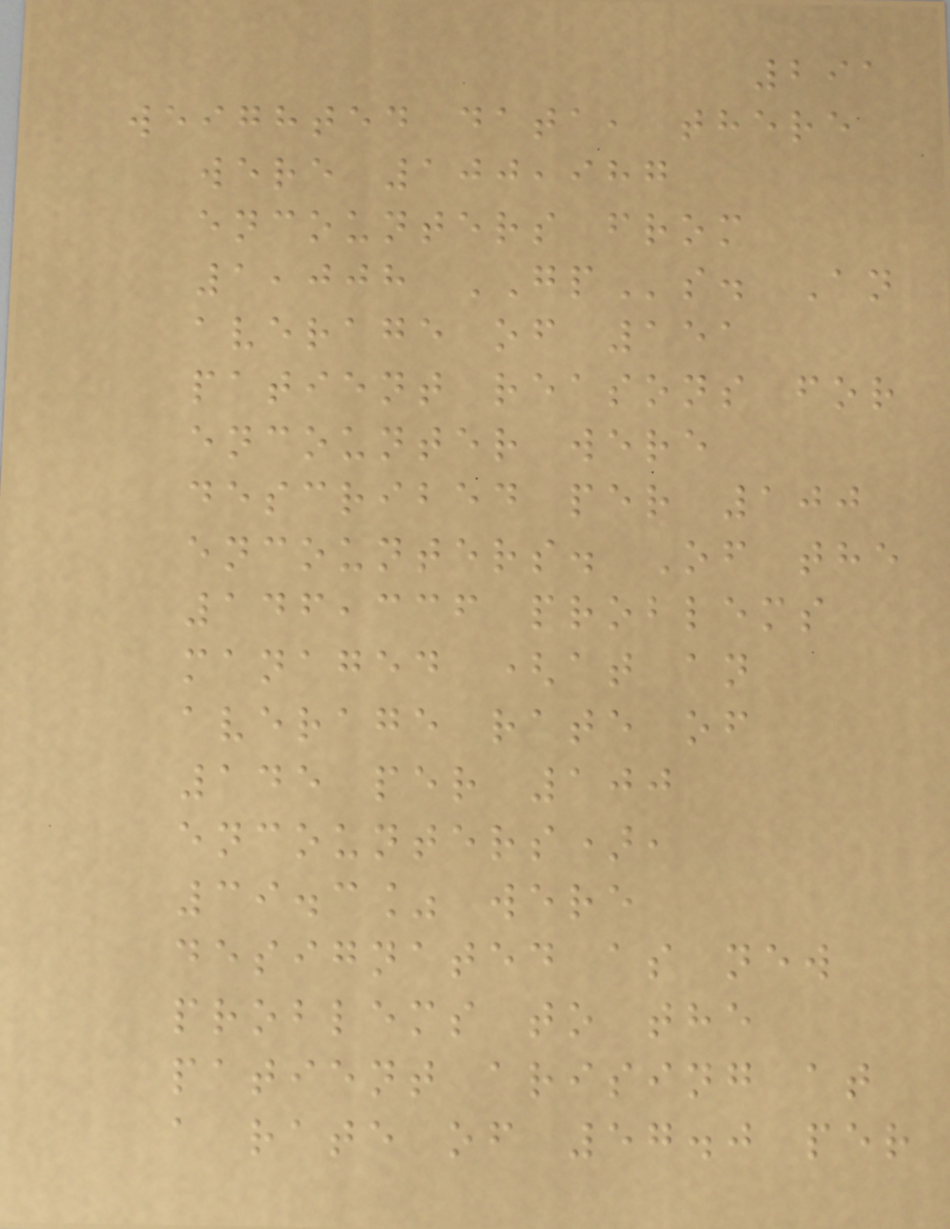291
weighted data, there
were 100,987
encounters from
1,008 GPs. An
average of 151
patient reasons for
encounter were
described per 100
encounters. Of the
146,336 problems
managed (at an
average rate of
145 per 100
encounters),
39.3% were
designated as new
problems to the
patient arising at
a rate of 57.0 per
